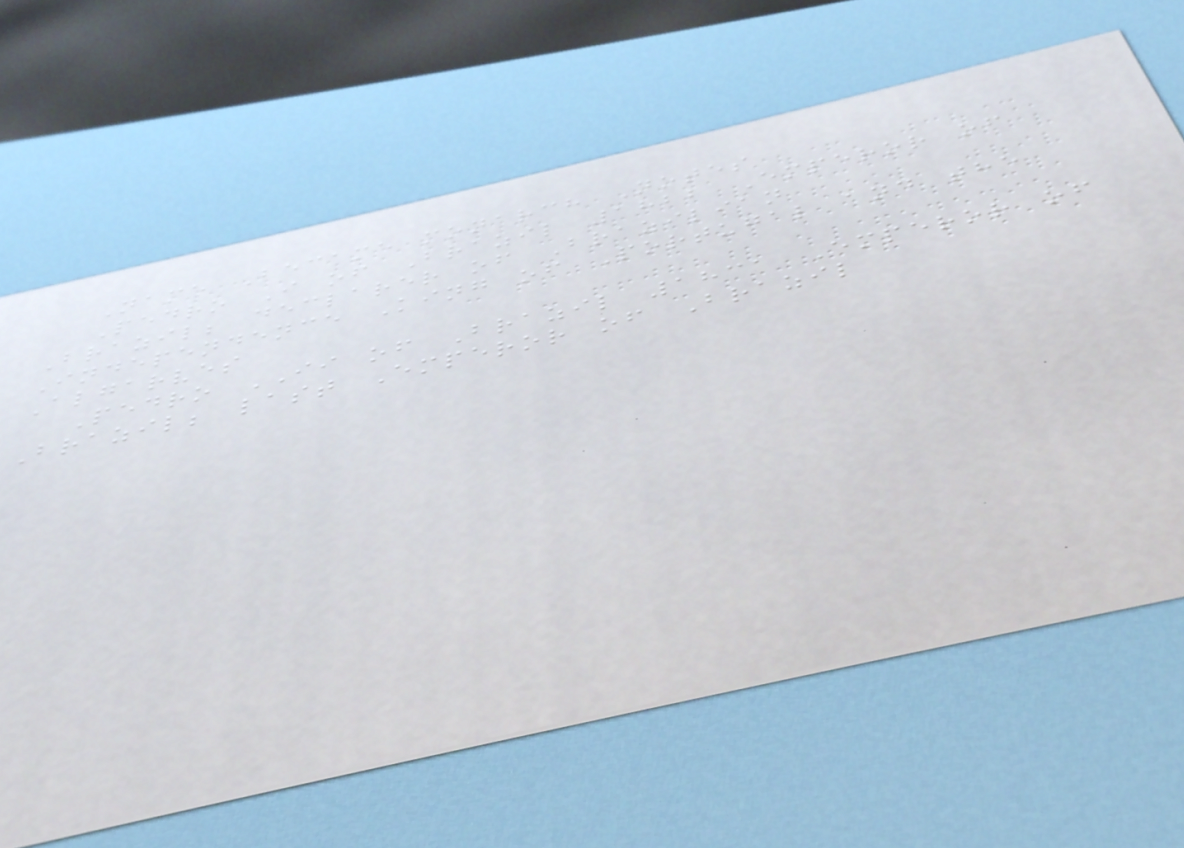Name Became monarch Notes
Pedro I of Brazil 1822 Emperor of
Brazil; declarer of Brazilian
Independence King of Portugal and the
Algarves
Pedro II of Brazil 1831 Emperor of
Brazil; last Emperor of Brazil
